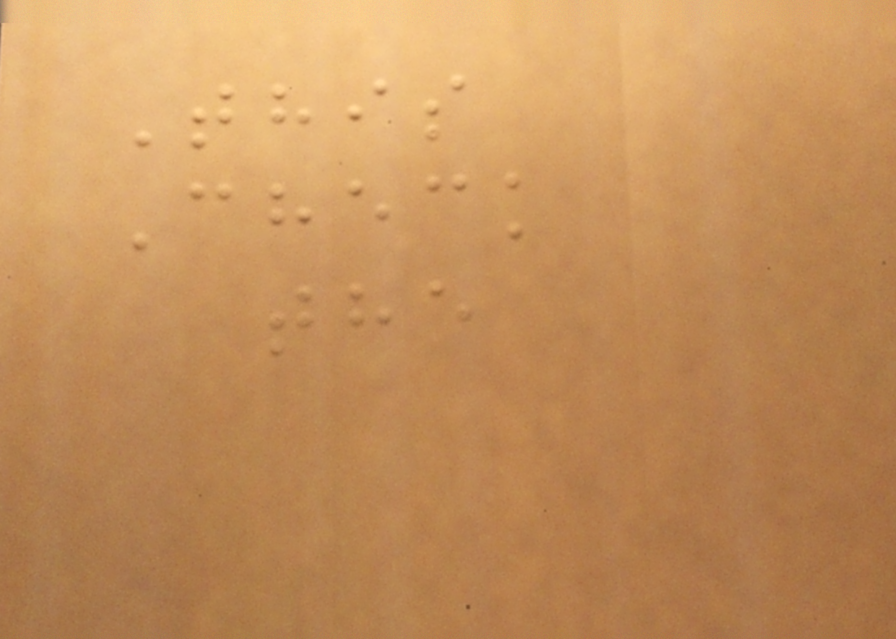This
Check
the
